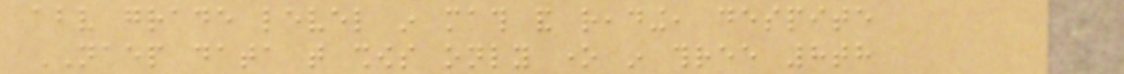above grade level in math and reading, despite
NAEP data that shows only one in three 8th
